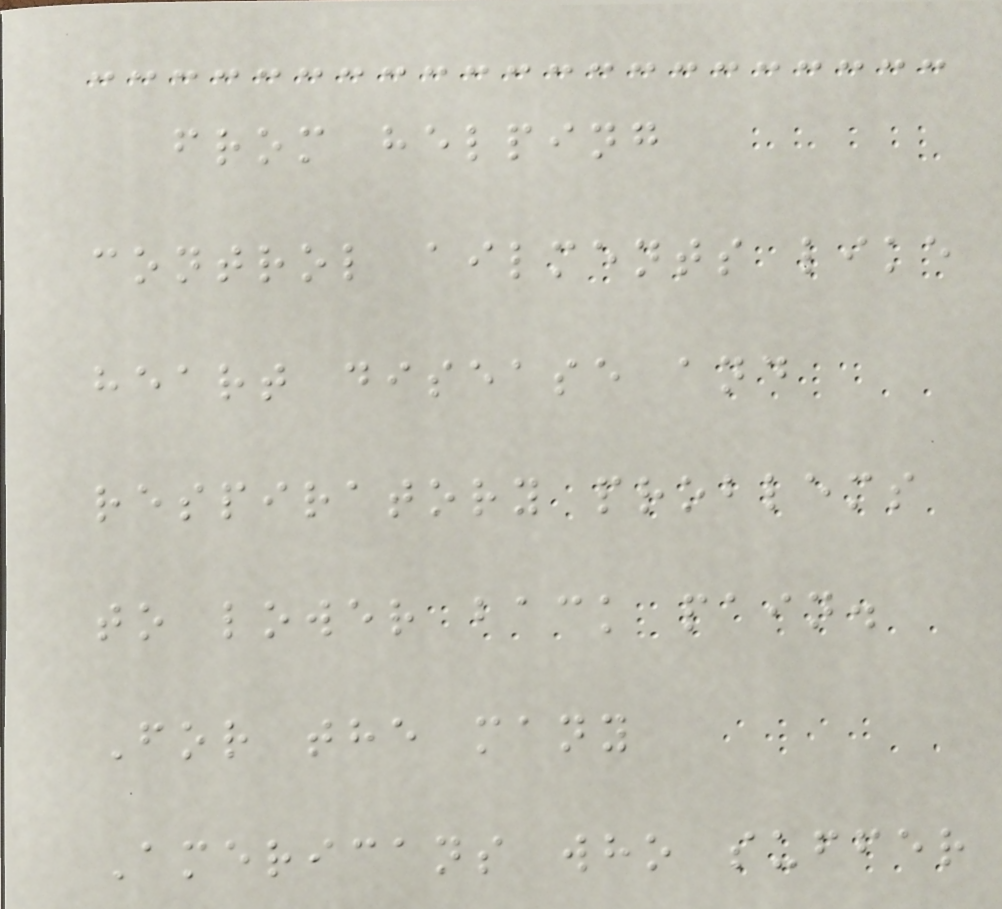from helping
control ailments like
heart disease and
respiratory problems
to lower back pain.
For the many
Americans who suffer
